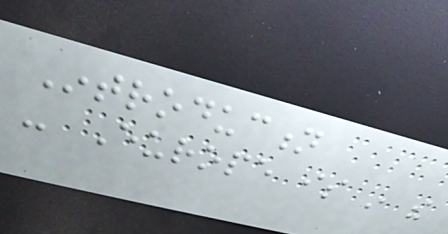Introduction
- Europe is in the
